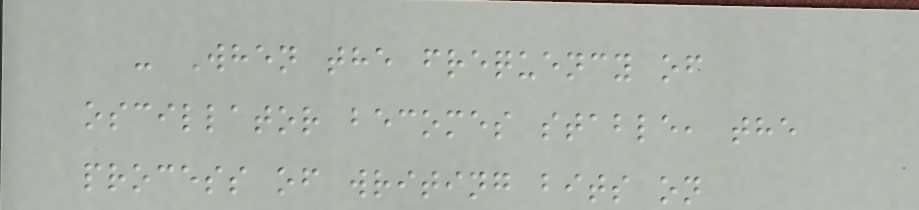- When the frequency of
oscillator becomes stable, the
process of writing bits on
